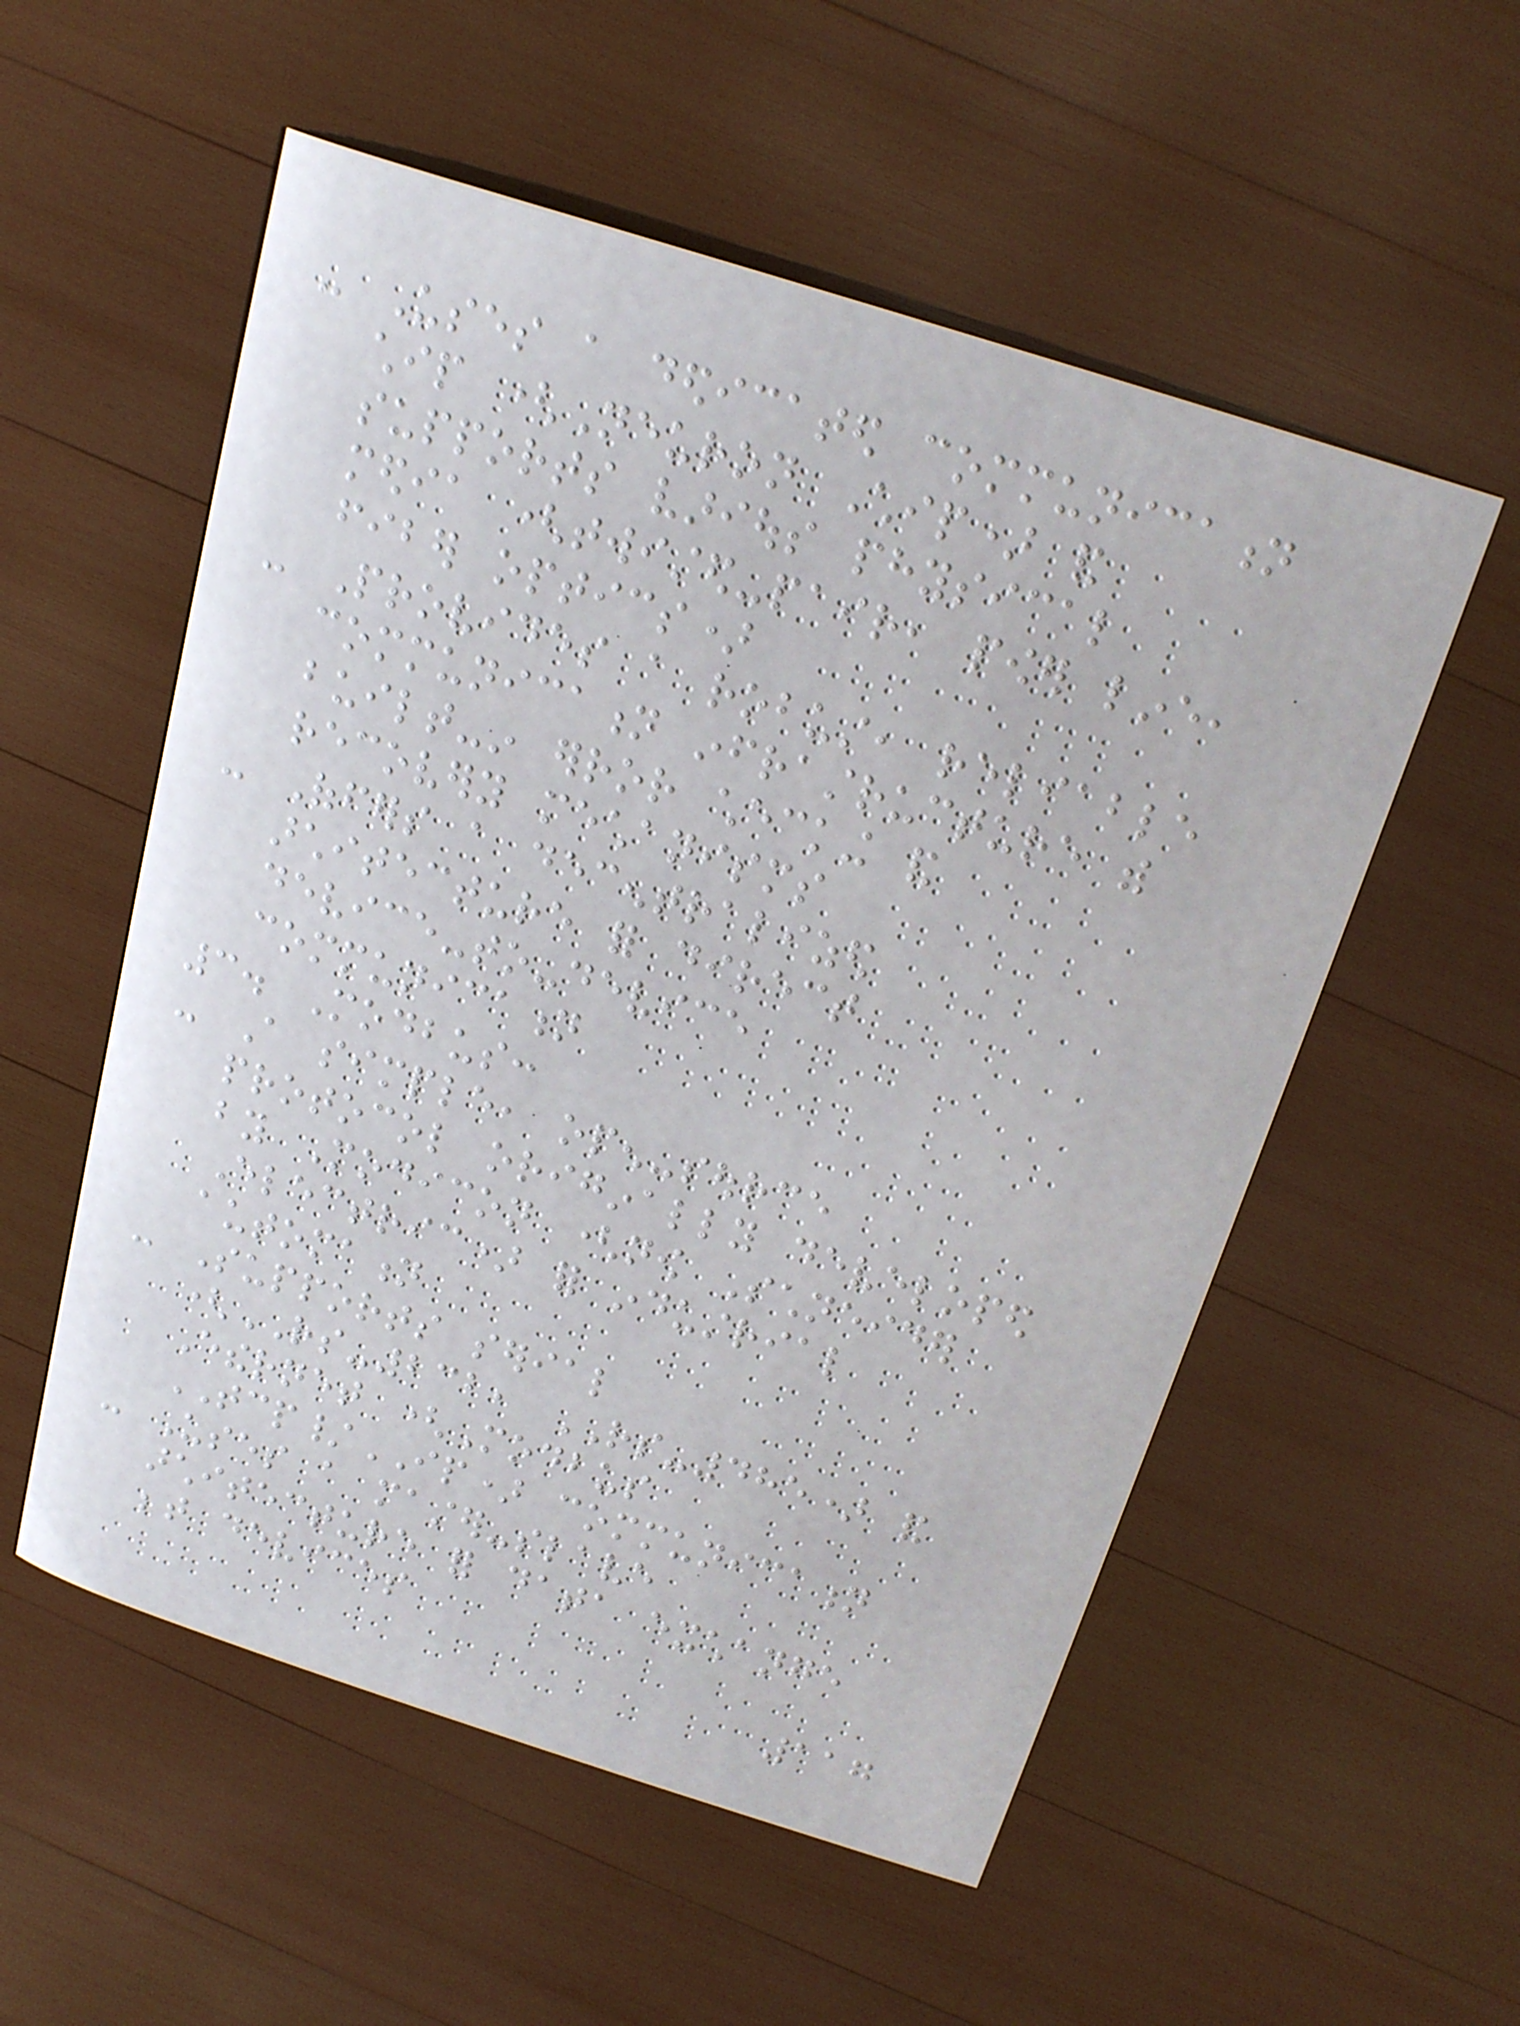- Uses a dedicated communication
chip (Neuron Chip) and
supports various physical
media (twisted-pair, power line,
fiber optics)
- Provides a robust, reliable
communication infrastructure with
built-in error checking and
recovery mechanisms
- Offers a decentralized
architecture for direct
device-to-device
communication
3. Modbus:
- A simple, open-source
protocol originally developed
by Modicon (now Schneider
Electric) for industrial
automation
- Supports serial
(RS-232, RS-485) and
Ethernet (Modbus
TCP/IP) communication
- Uses a master-slave
architecture for data exchange
between devices
117
